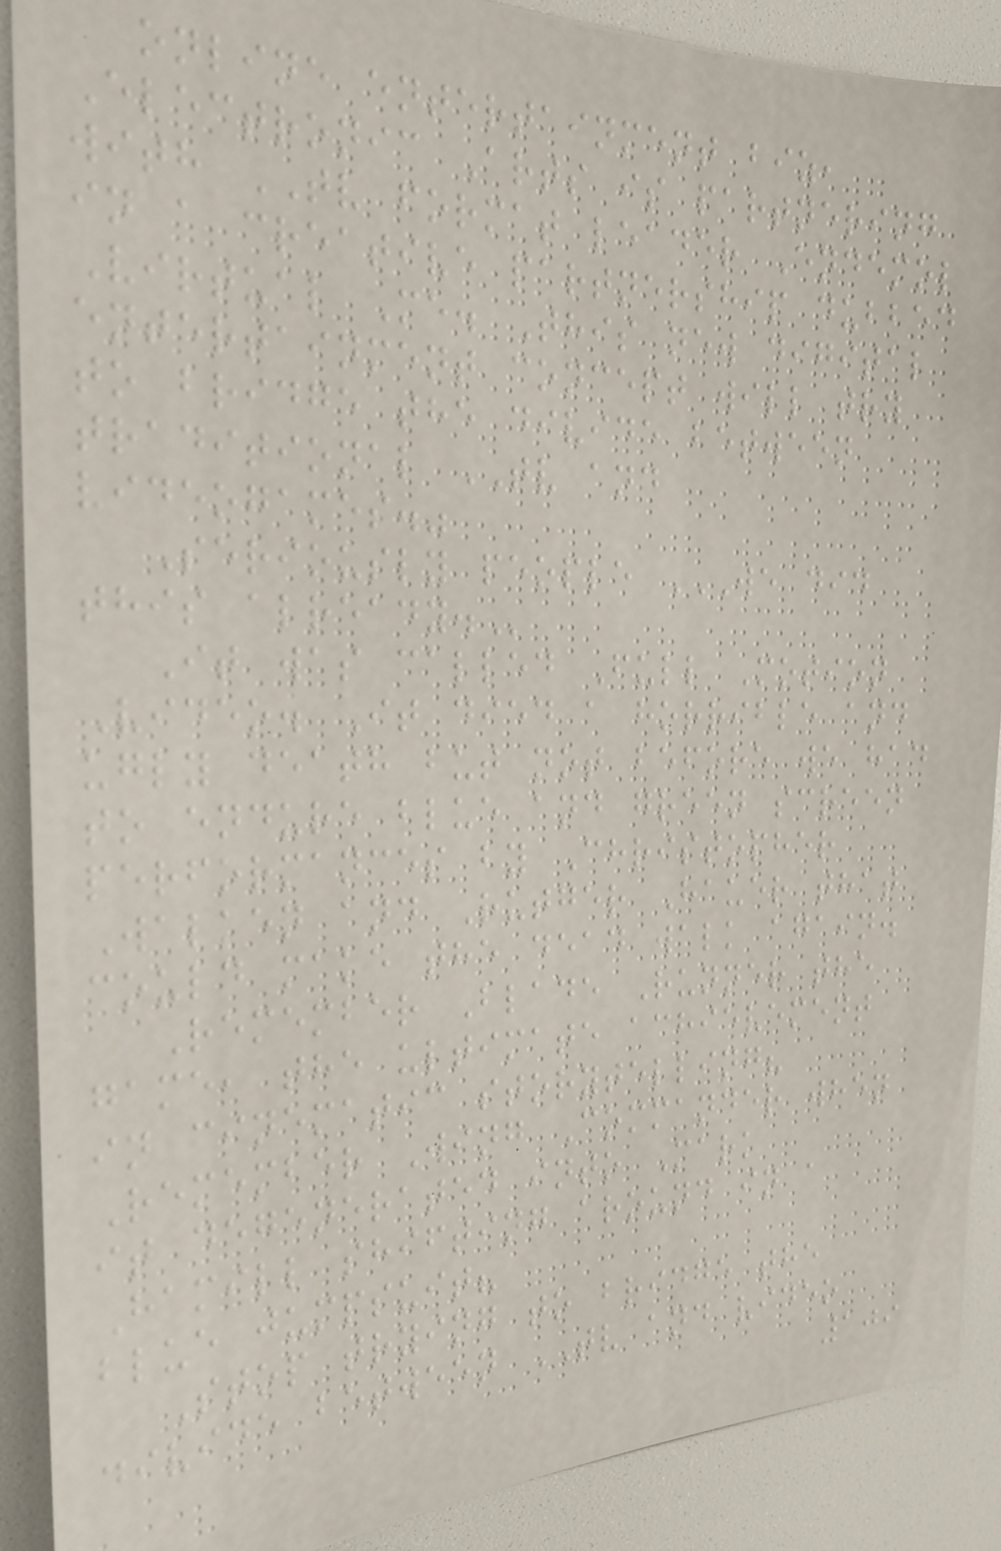online entertainment biz,
Electronic Arts is partnering
with TV format leader Endemol
in a creative partnership dubbed
Virtual Me. This new digital
entertainment concept will try
to bridge the divide between
traditional TV and
videogames."
Seriously people WE DID
THIS ALREADY.
It was called Full Motion
Video. It died a horrible and
ugly death but not before we had
to endure blue and green screen
performances by Christopher
Walken and Rutger Hauer that
could make the dead walk again.
Remember Blade Runner the
game, the ultimate achievement
in cinematic storytelling?
Remember Wing Commander when
it degenerated into Mark
Hamill shifting around in a
blue jumpsuit?
Stop trying to bridge the
divide between TV and video
109
